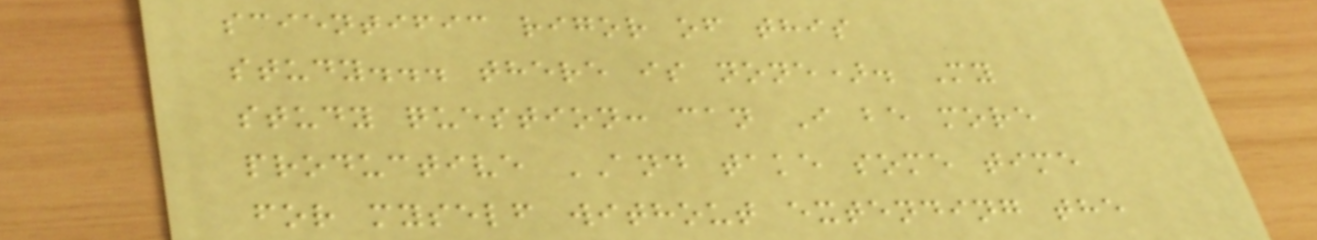scientific rigor of this
study... there is none). My
study question: can I be more
productive AND take some time
for myself without extending the
